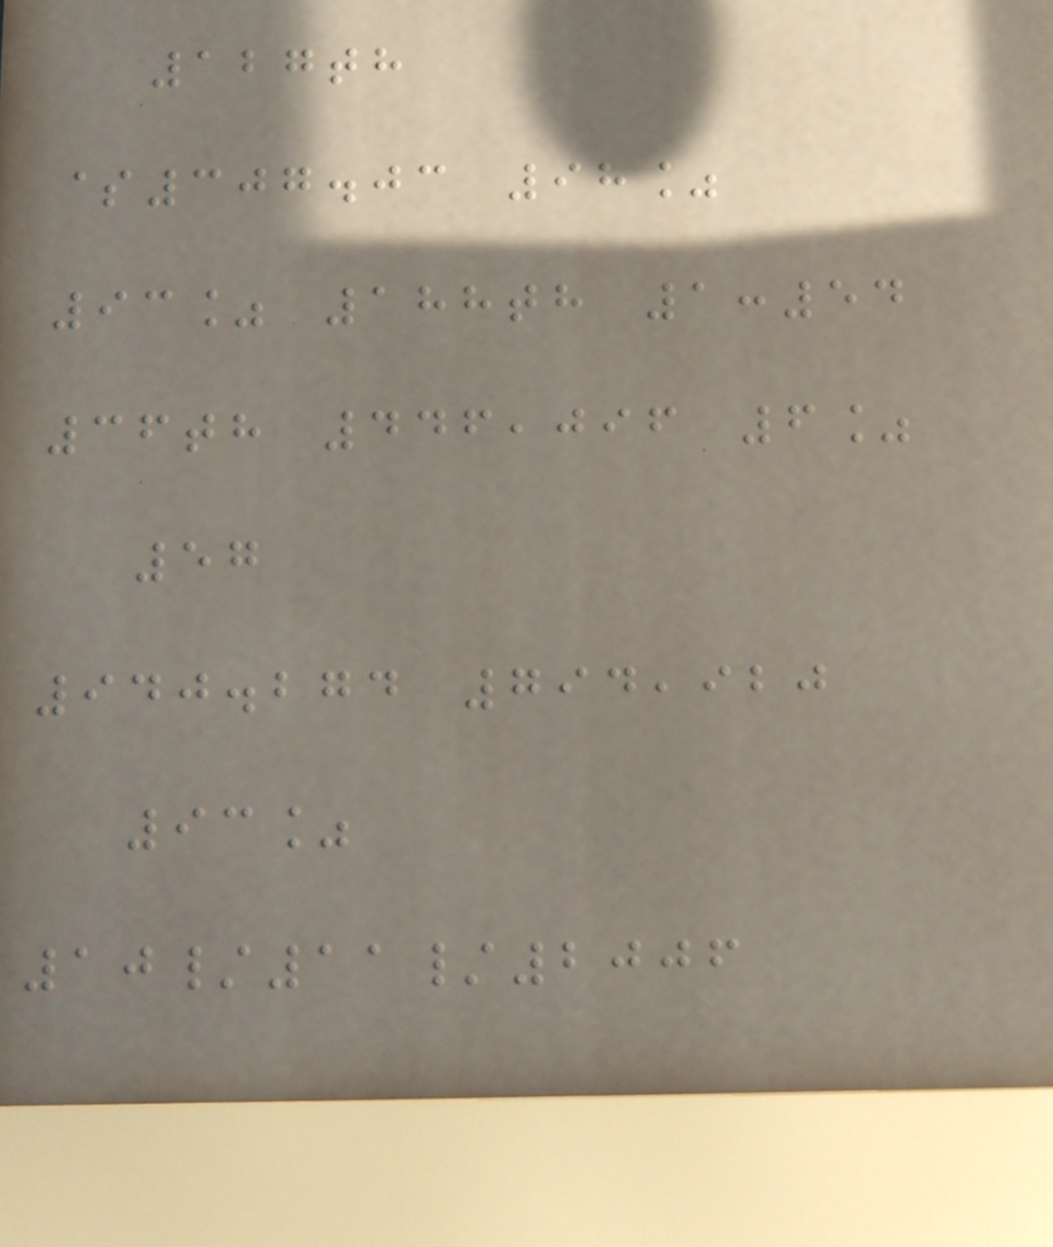127th
$307.03 98%
93% 188th 1:54
36th 446,096 6%
57
940.274 794,920
93%
10/11/2006
